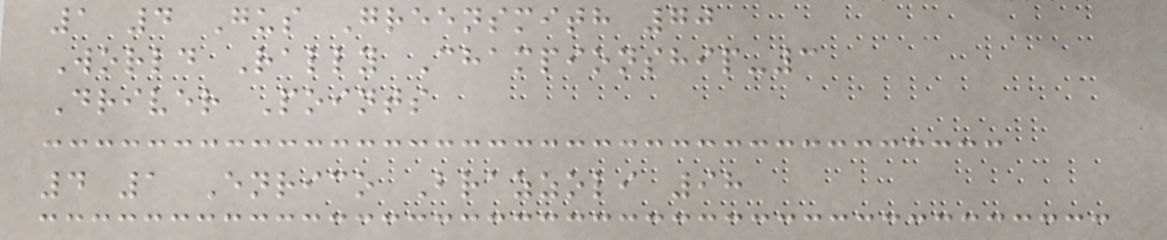1 4 Gus Greensmith 70
World Rally Championship-3
Driver Points
4 1 Enrico Brazzoli 98
